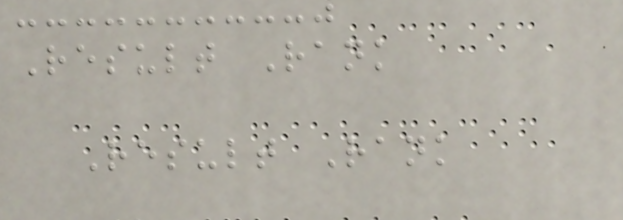Result Rank
Result Rank
